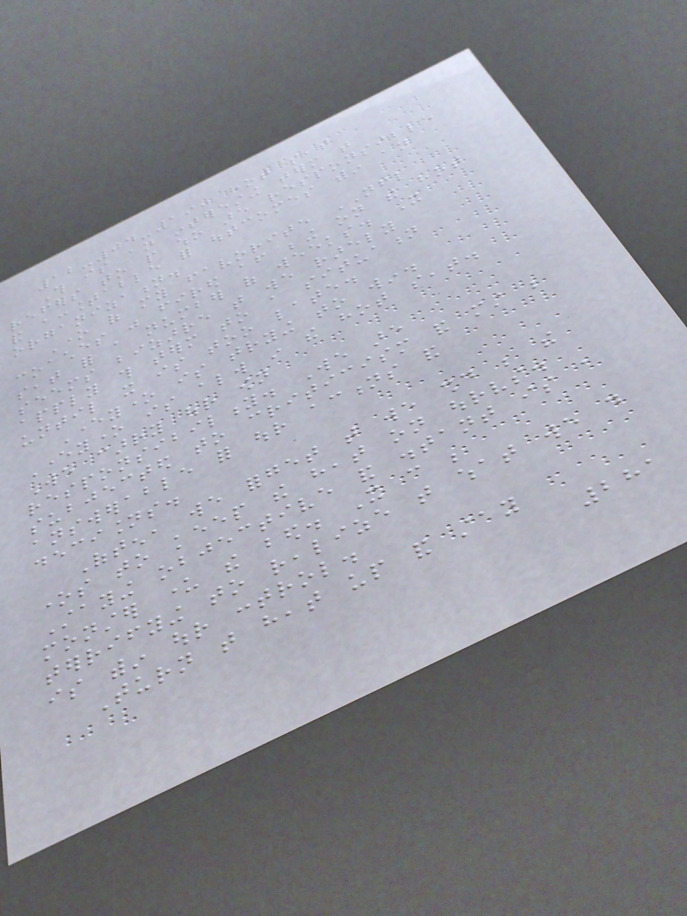12-04-19: hot seat
This is an interesting term that
refers to people who are responsible
and accountable for outcomes within an
organization.
One of my favorite NFL
coaches was fired after being on the hot
seat for a number of weeks. It
seems bizarre that we rarely
apply this term to a situation
until it is too late.
Everyone is trying to win.
Everyone is always in the hot seat.
We carry our own
responsibility. We are
subjected to criticism and must be
answerable for our actions and
decisions.
Often, we forget that we should be the
ones to keep the heat on ourselves.
Staying objective and distant is a
monster under the bed. It can be
terrifying to realize that what we do
is within our control.
Turn that heat up and stay
281
